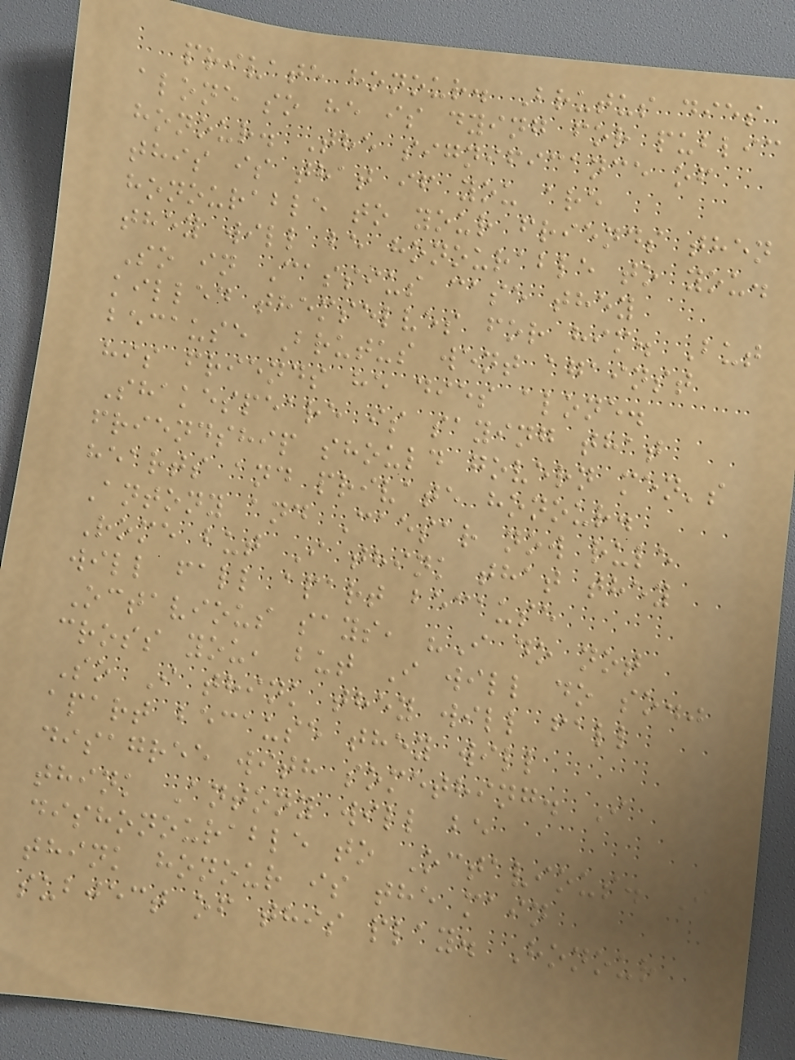private honour. Brutus dies
alone so he is dying for public
honour. The significance of
this is that if you are
honourable to your friends then
they will be honourable to you.
So in Cassius case they
killed themselves for him. But
because Brutus went against
his friends he dies alone.
Shakespeare is saying that
friendship should govern men's
hearts and private honour.
Antony and Caesar now rule
Rome but I think that they
will fall apart because
Octavious says, "I do not
cross you, but I will do so."
So I think they will fall
apart because they will
disagree with something. I
think Antony will be
dishonourable to Octavious. I
think honour is the main
subject of this play. Honour
